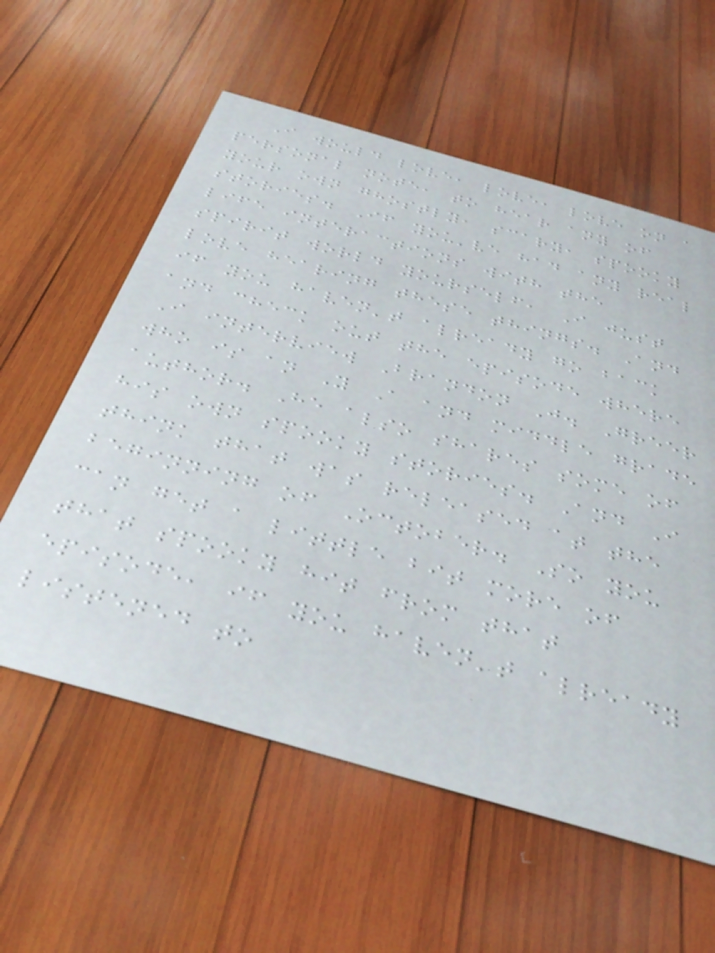I would love, love, love on a
personal note, to hear any of
your own ghostly, scary, spooky
stories. If you've had any real
life interactions with the
spirit world yourself, I just
love hearing these things. And
if you haven't already go back
and check out the episode where
I interview Brandon J. Greer
who is an Y A and middle grade
author. He also shares some of
his own spooky stories. And I
think that was released at the
beginning of October. So you
can get a little bit more of
that spooky hit from that
episode, if you haven't already
listened to
